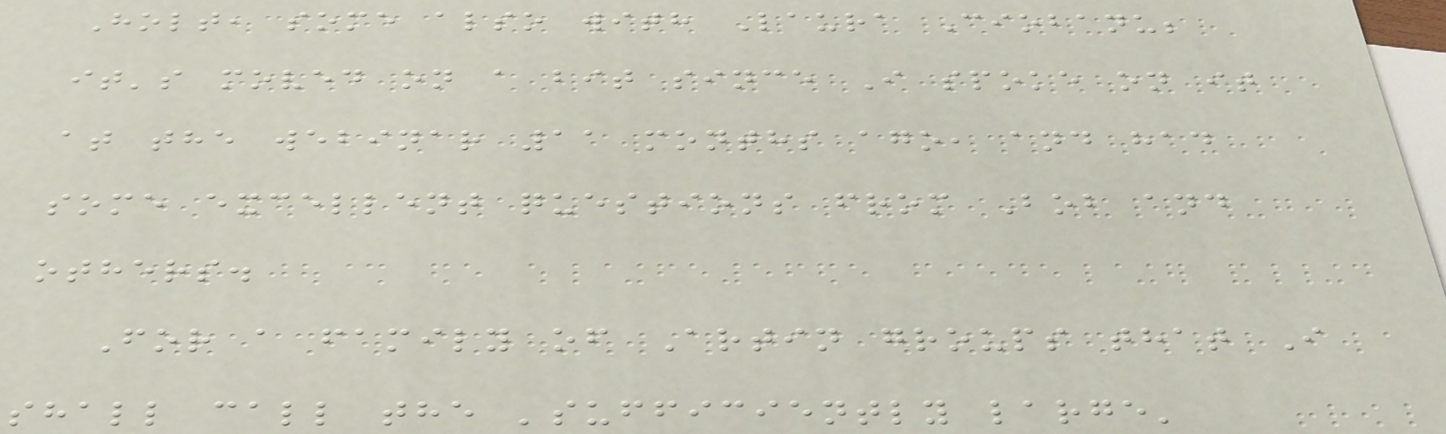Holt, some also with Laura Ciobanu;
it's moved on a bit since I spoke on it
at the webinar 11 months ago, and had
some excellent questions from Bob and
others.
For a family of Artin groups that I
shall call the 'sufficiently large'
